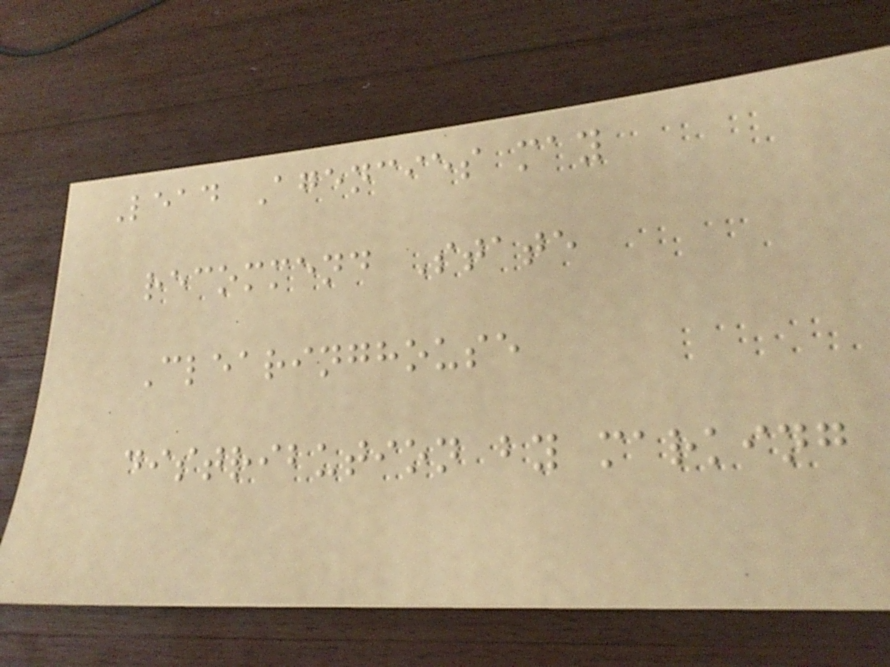Lead Agencies may
recommend State
Clearinghouse
distribution by marking
